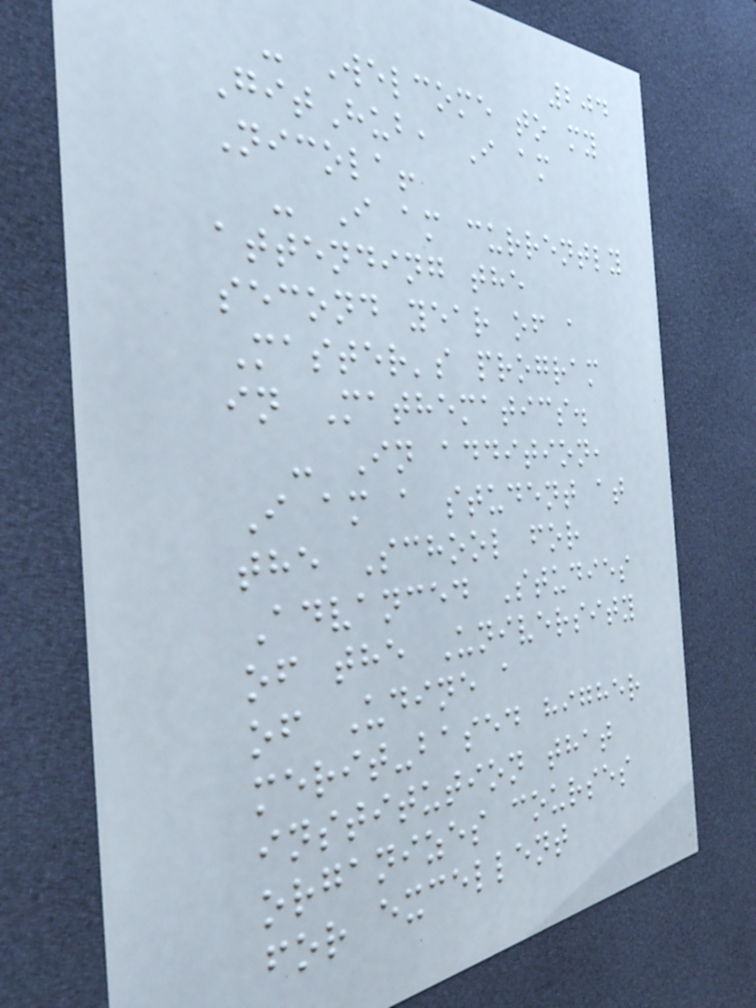204
- Welcome to my
GitHub, I am
Nicola!
- I am currently
attending the
second year of a
Master's program
in Mathematics.
- In addition,
I am a student at
the School for
Advanced Studies
of the University
of Udine a
merit-based higher
institution that
organizes courses
for excellent
